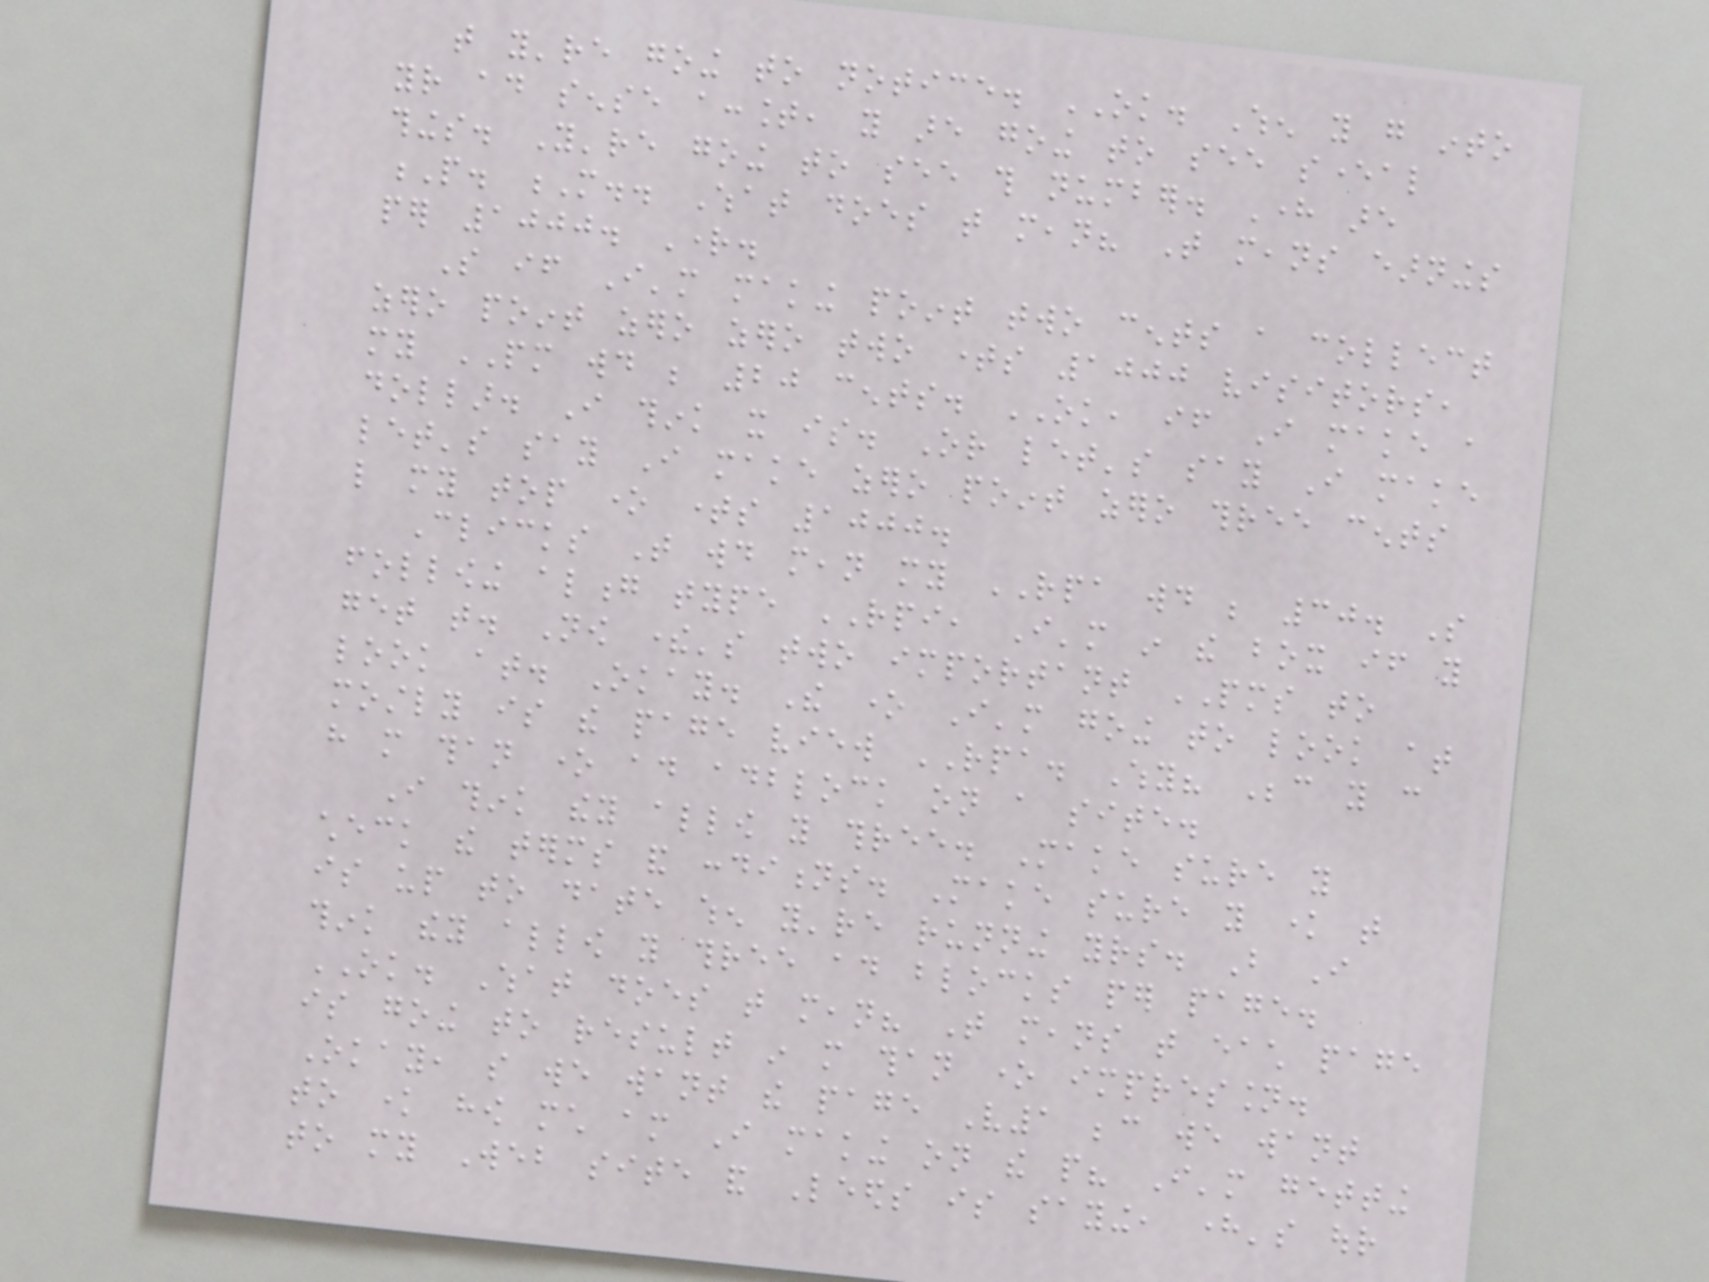that you're going to notice. OK. When you go into
your ad sense account, you are going to see several
things. You're going to see this number. Here are
P. M.. What does that mean? That means earnings
per 1000. Right.
So if I'm making point two cents a collect
zero point zero zero two times 1000 visitors,
my PM would be 20 cents. OK, if I make a
dollar. I think it is. Or let's say I make
let's say I make zero point zero three cents
like my top one times 1000.
Clicks That would mean my RPA would be 30. So
following along type RPI, I'm in the box if you
get that. Now there's two important PMS to
look at. Okay. The one I'm going to look at
mostly is the page view RPA. Why? Because you can
have more than one ad adblock on a site.
I think they allow you three. Make sure you
check the terms and conditions. Make sure you know that
is up to date when you're running yours. But I
think they allow you three ad blocks per page.
OK. What does that mean? That means that each page
is going to result in more than one impression.
Okay, so we want the page V1 because we want
to know how much am I making on the people? I'm getting
to my Web site and Leeds is saying, here's our
